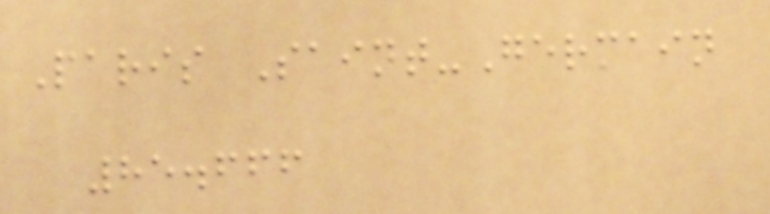Paris Saint-Germain
85.666
